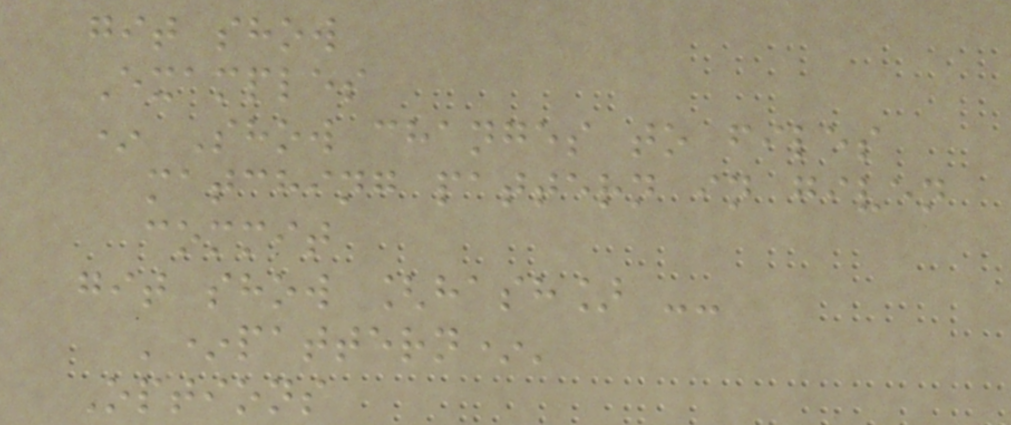git show
Examples
* Show changes to files
matching pattern in given
commit
git show [hash] --
'*pattern*'
Options
